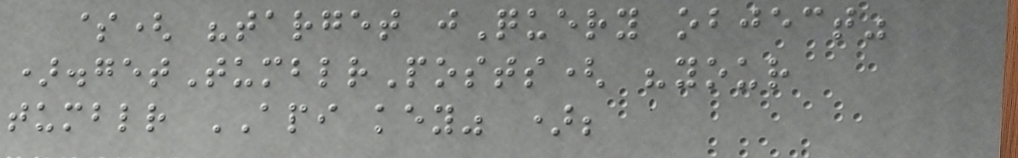$( "target jQuery object"
).getTumblrPosts( "your
tumblr API key" );
